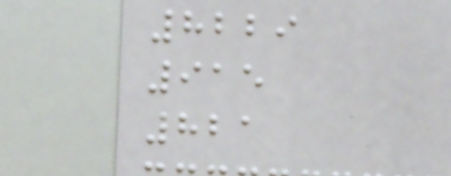8229
915
821
